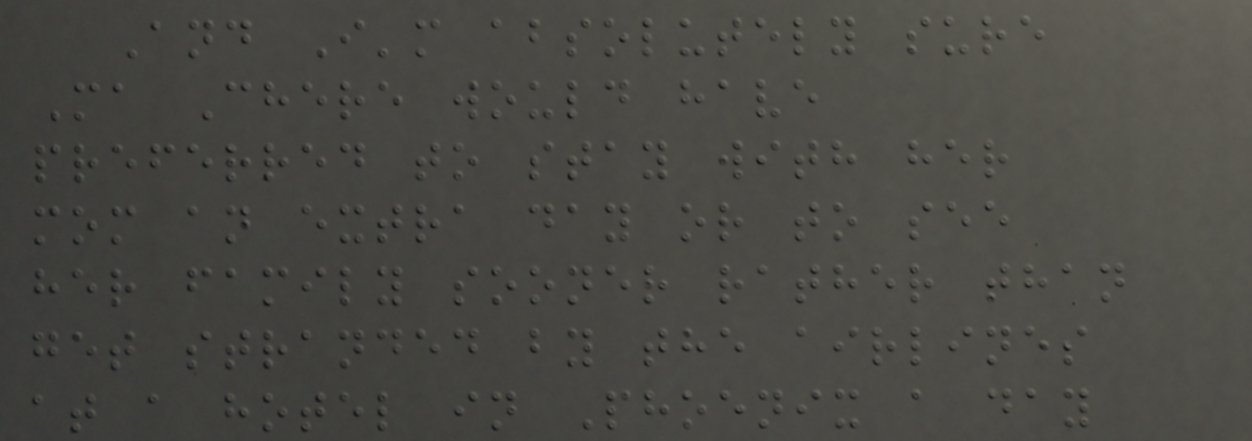And I'm absolutely sure
Ma Chere would have
preferred to stay with her
mom an extra day or to see
her family sooner rather than
get stranded by the airlines
at a hotel in Phoenix a day
